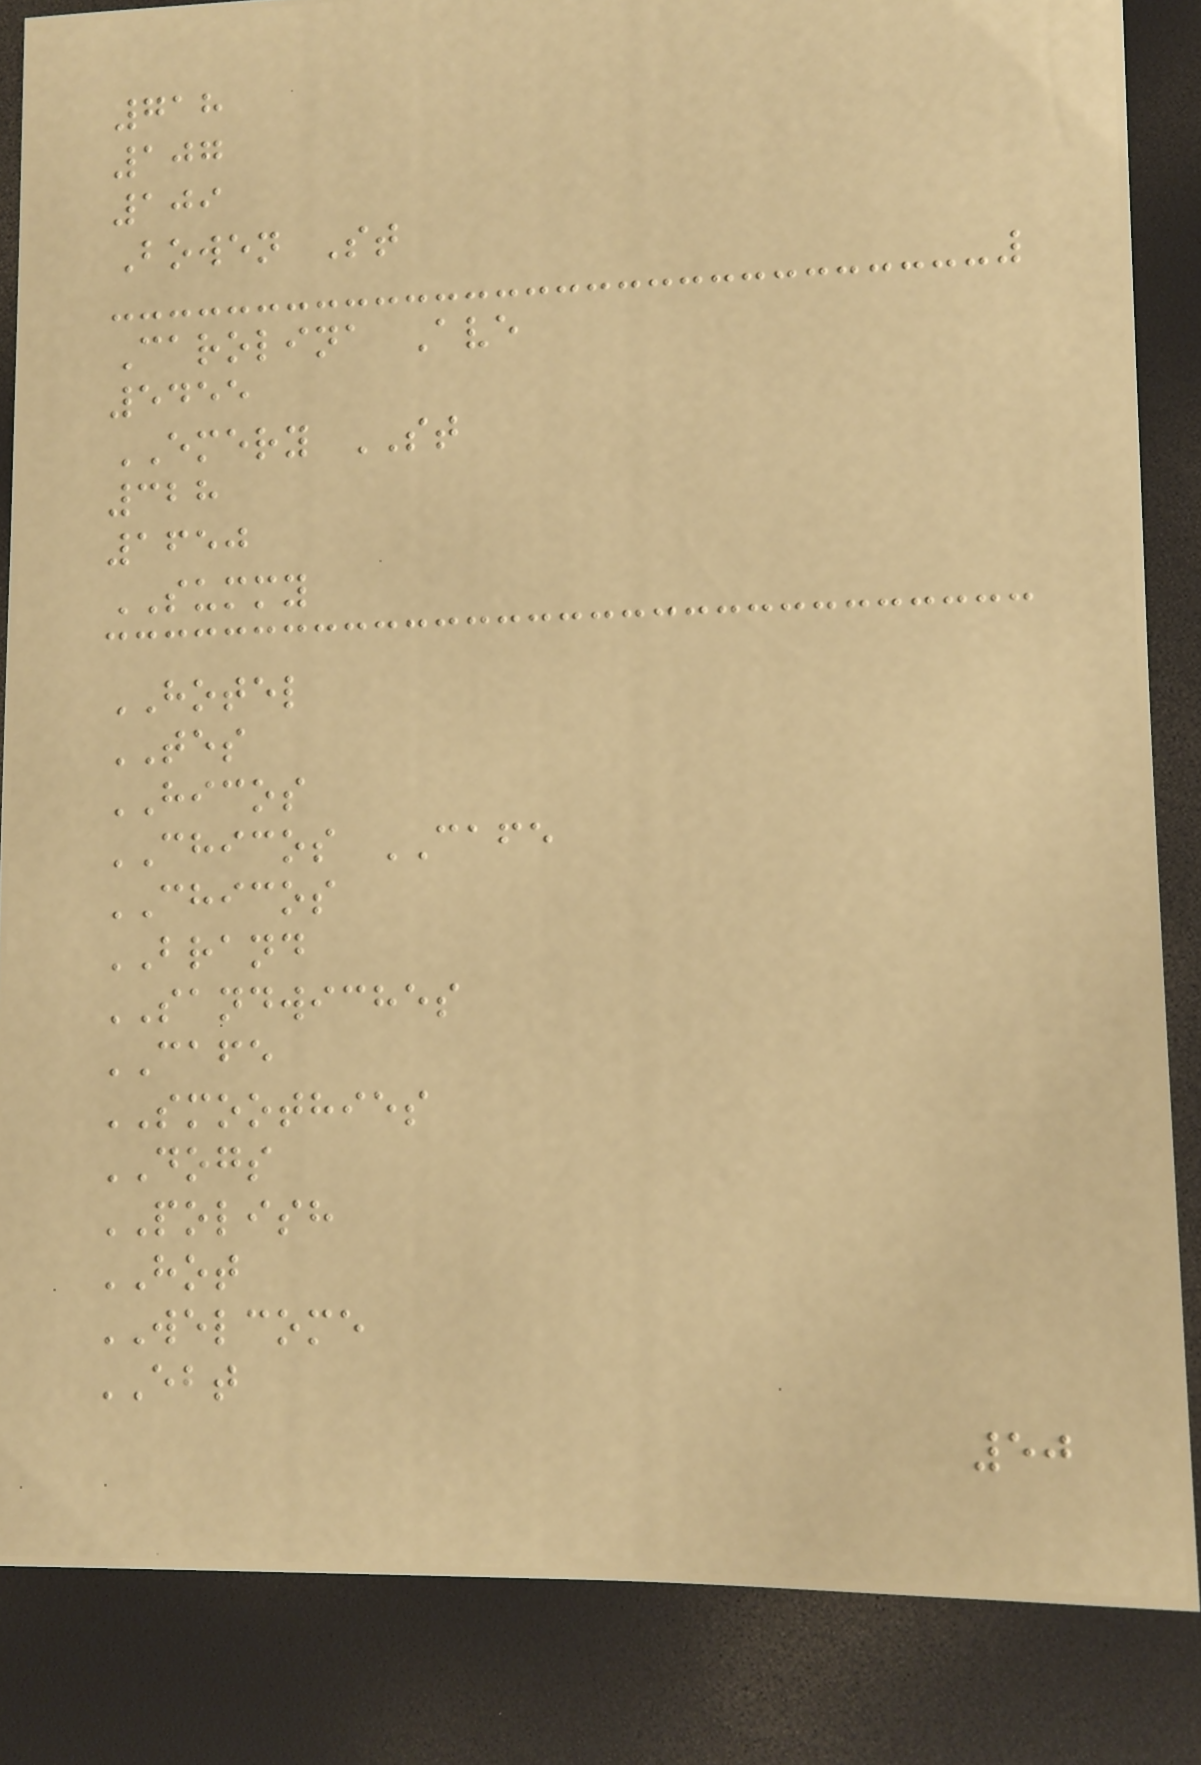718
107
109
Bowen St
Carolina Ave
5455
EMERY ST
328
1650
SUMMY
HOTEL
TES
HICOS
CHICOS CAFE
CHICOS
BRAND
SANDWICHES
CAFE
SMOOTHIES
DOGS
POLISH
HOT
WELCOME
EBT
50
